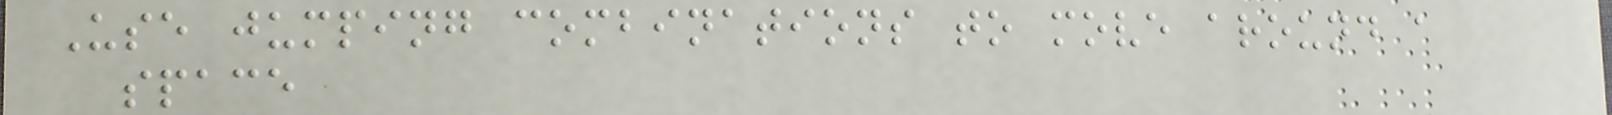Use jumping combinations to move around a
space
